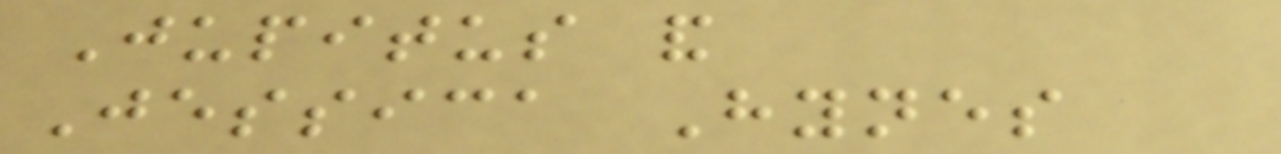Jupitus and
Jessica Hynes
